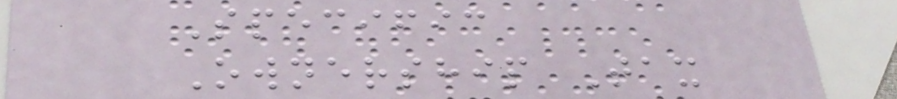Specific
Ownership Tax
